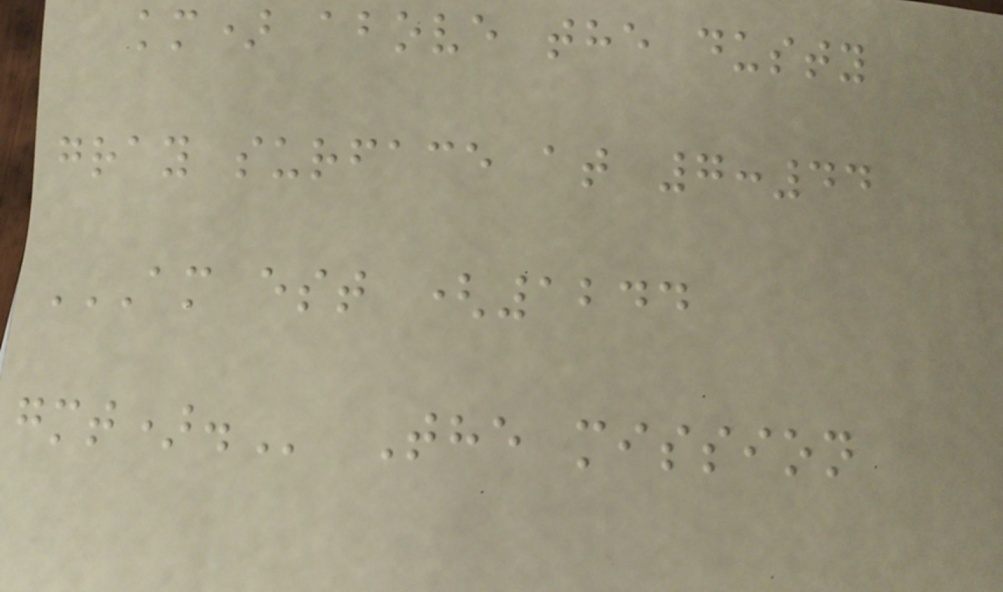km) above the dusty
gray surface at 7:44
AM EST (1244
GMT). The mission
